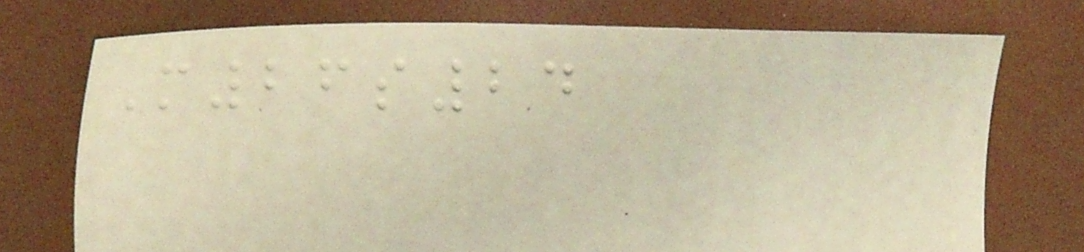M26s24
